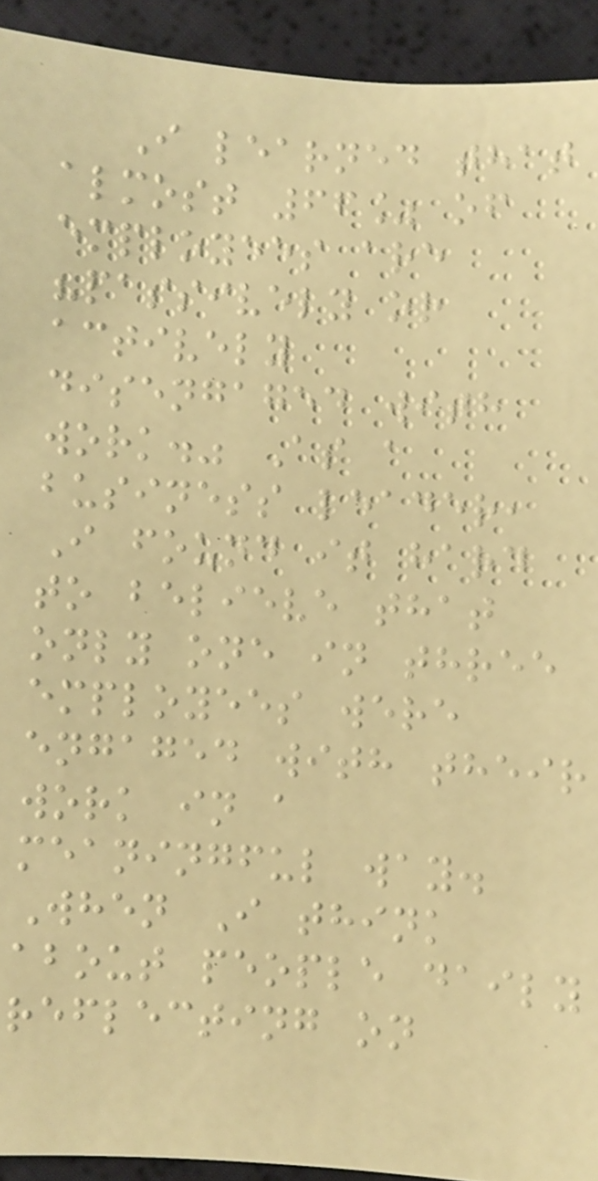I learned that
almost 66% of
employees are
"passively or
actively
disengaged with
work." As a
business leader,
I found it hard
to believe that
only one in three
employees were
engaged with their
work in a
meaningful way.
When I think
about people daily
reflecting on
